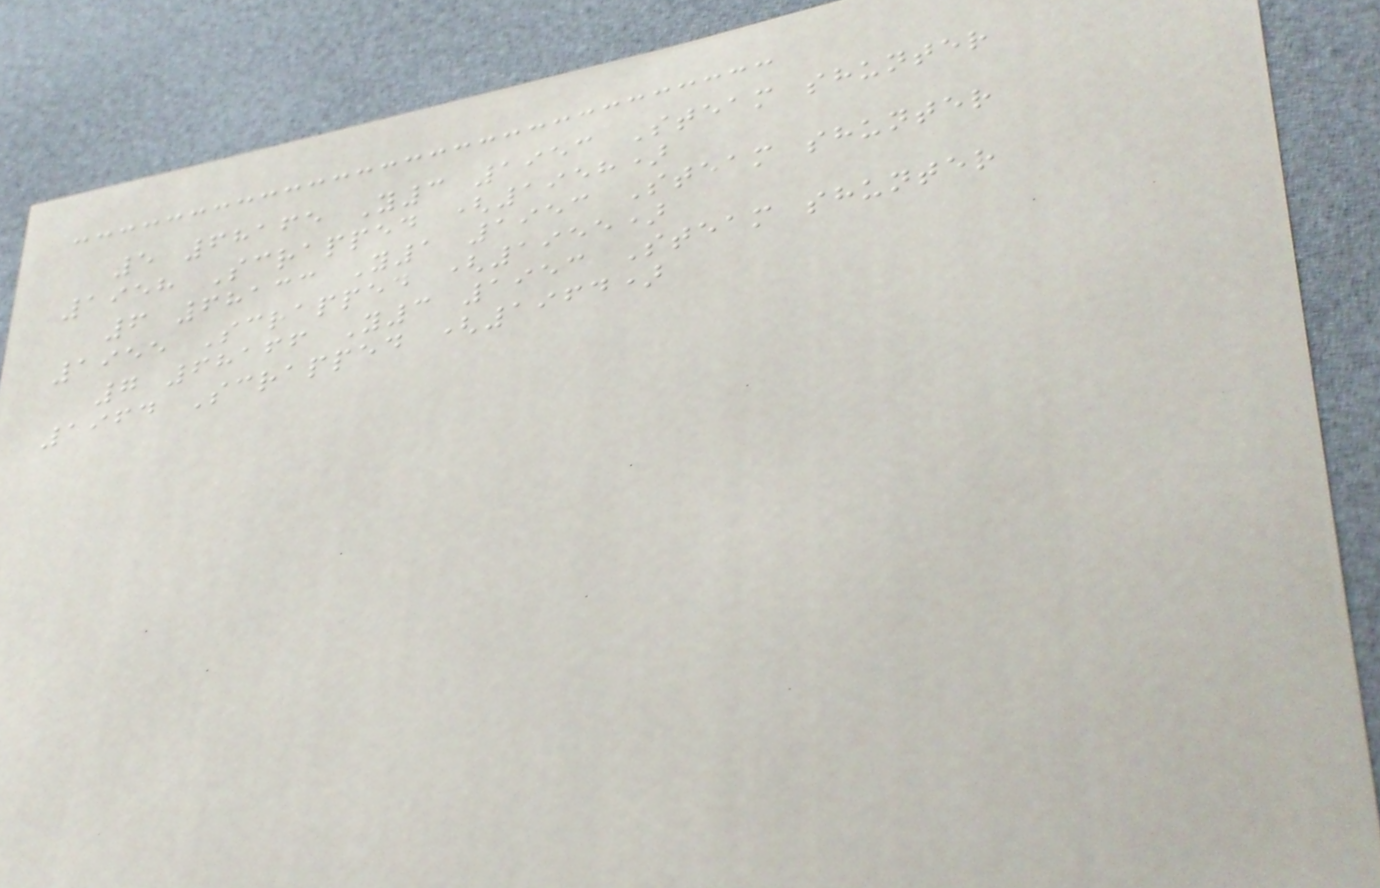5 68165 Y3 1953 Steam shunter
1958 Scrapped (1958)
6 68133 Y1 1953 Steam shunter
1955 Scrapped (1955)
7 68166 Y3 1953 Steam shunter
1964 Scrapped (1964)
